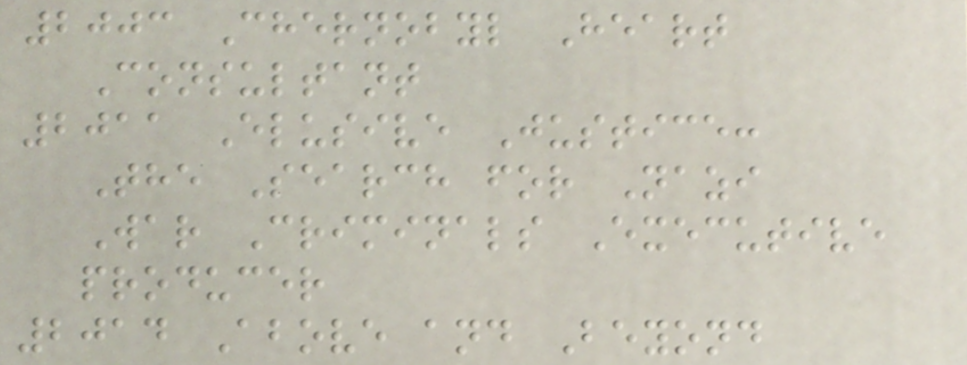2003 Chernobyl Heart
Consultant
2011 Elusive Justice:
The Search for Nazi
War Criminals Executive
producer
2014 Above and Beyond
